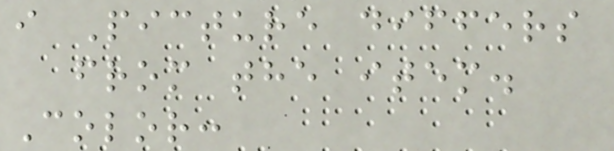i Picture differs
from the item.
Color:
